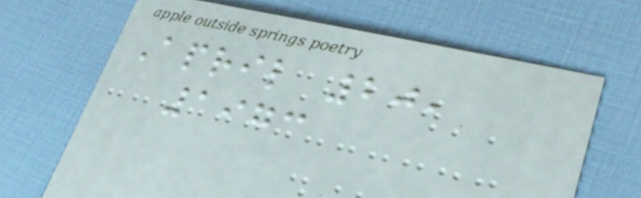April 20,
1973
